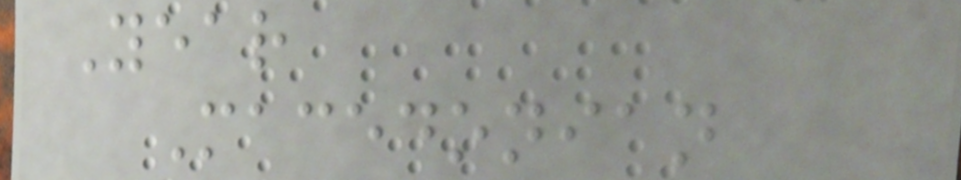Year
Macedonian
